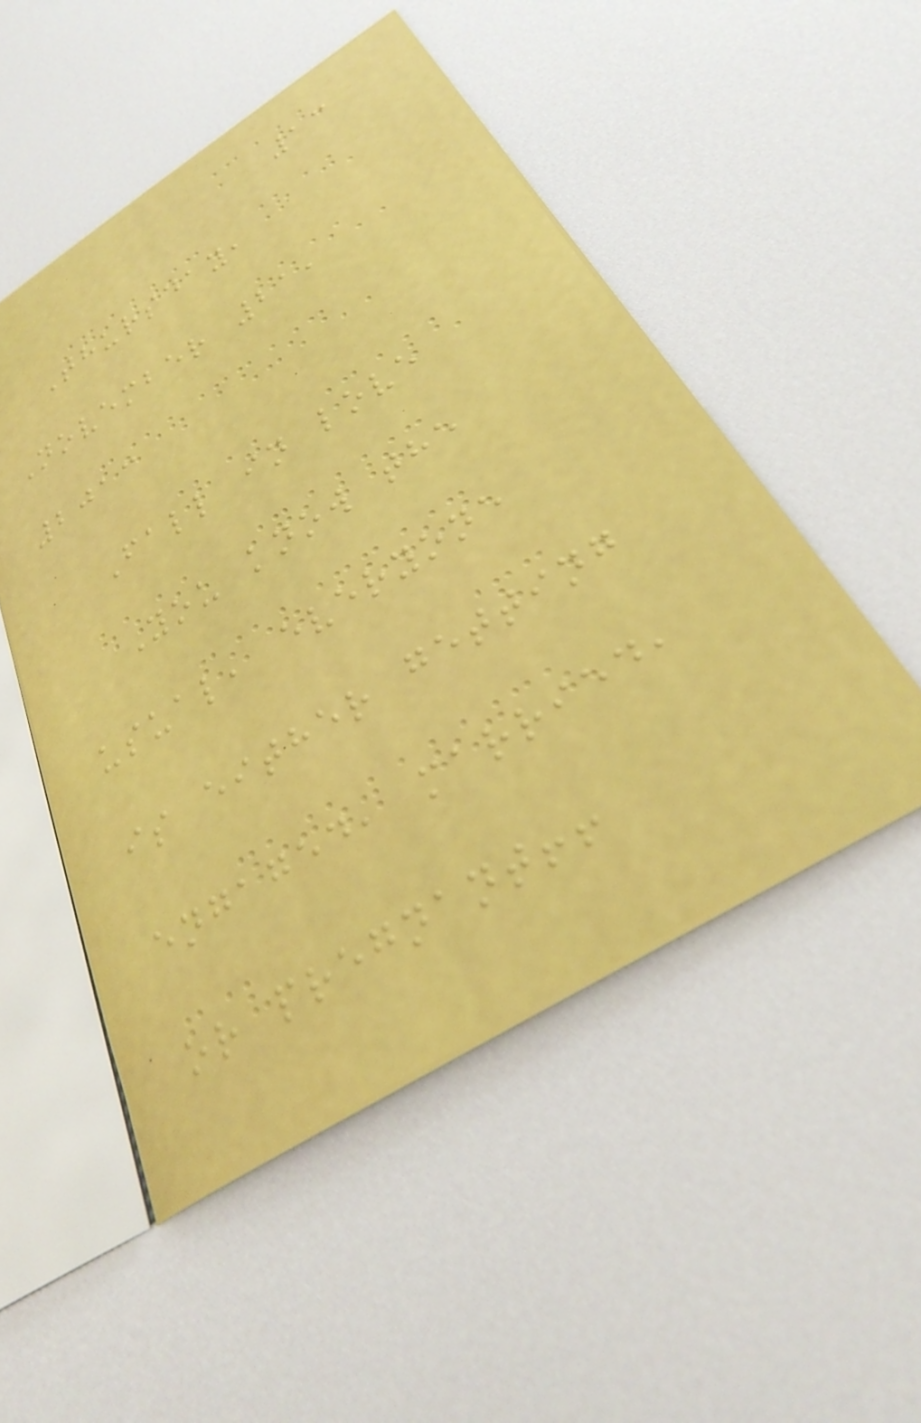13
Thursday,
November 21,
2013
Fall in love
You know the
usual, everyone
is either getting
engaged, married,
or pregnant!!
